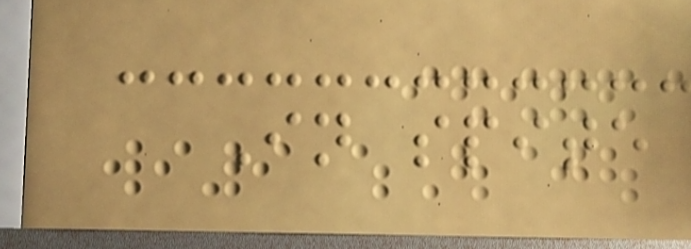In spite
